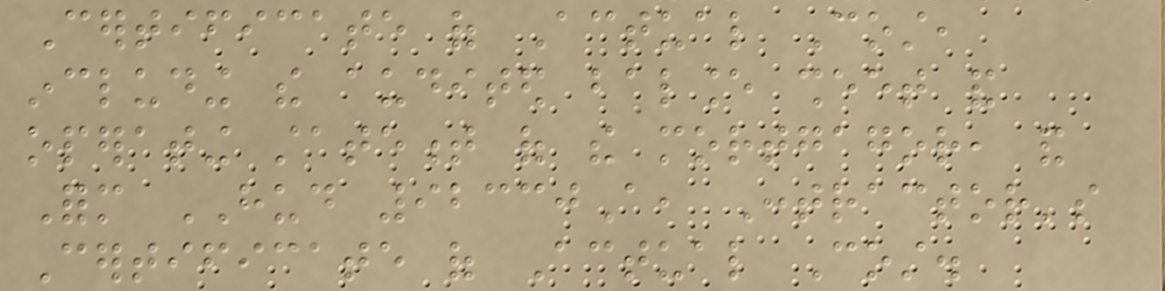Certificate of Actual Cost,
including the audited balance sheet and
operating statement of the mortgagor, and
Form HUD 92330A, Contractor's
Certificate of Actual Cost.
